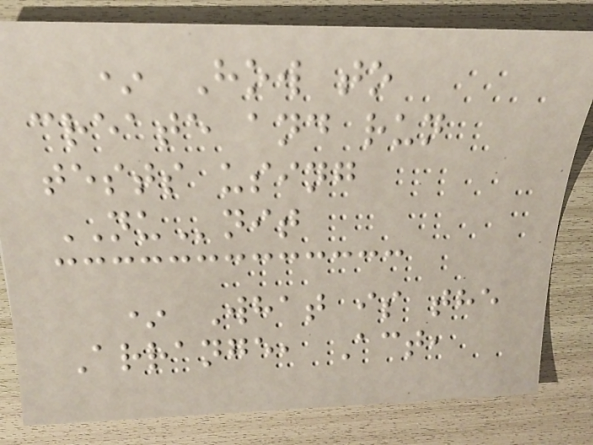* How to
create and run
tests using
NUnit
* What is the
Arrange, Act,
